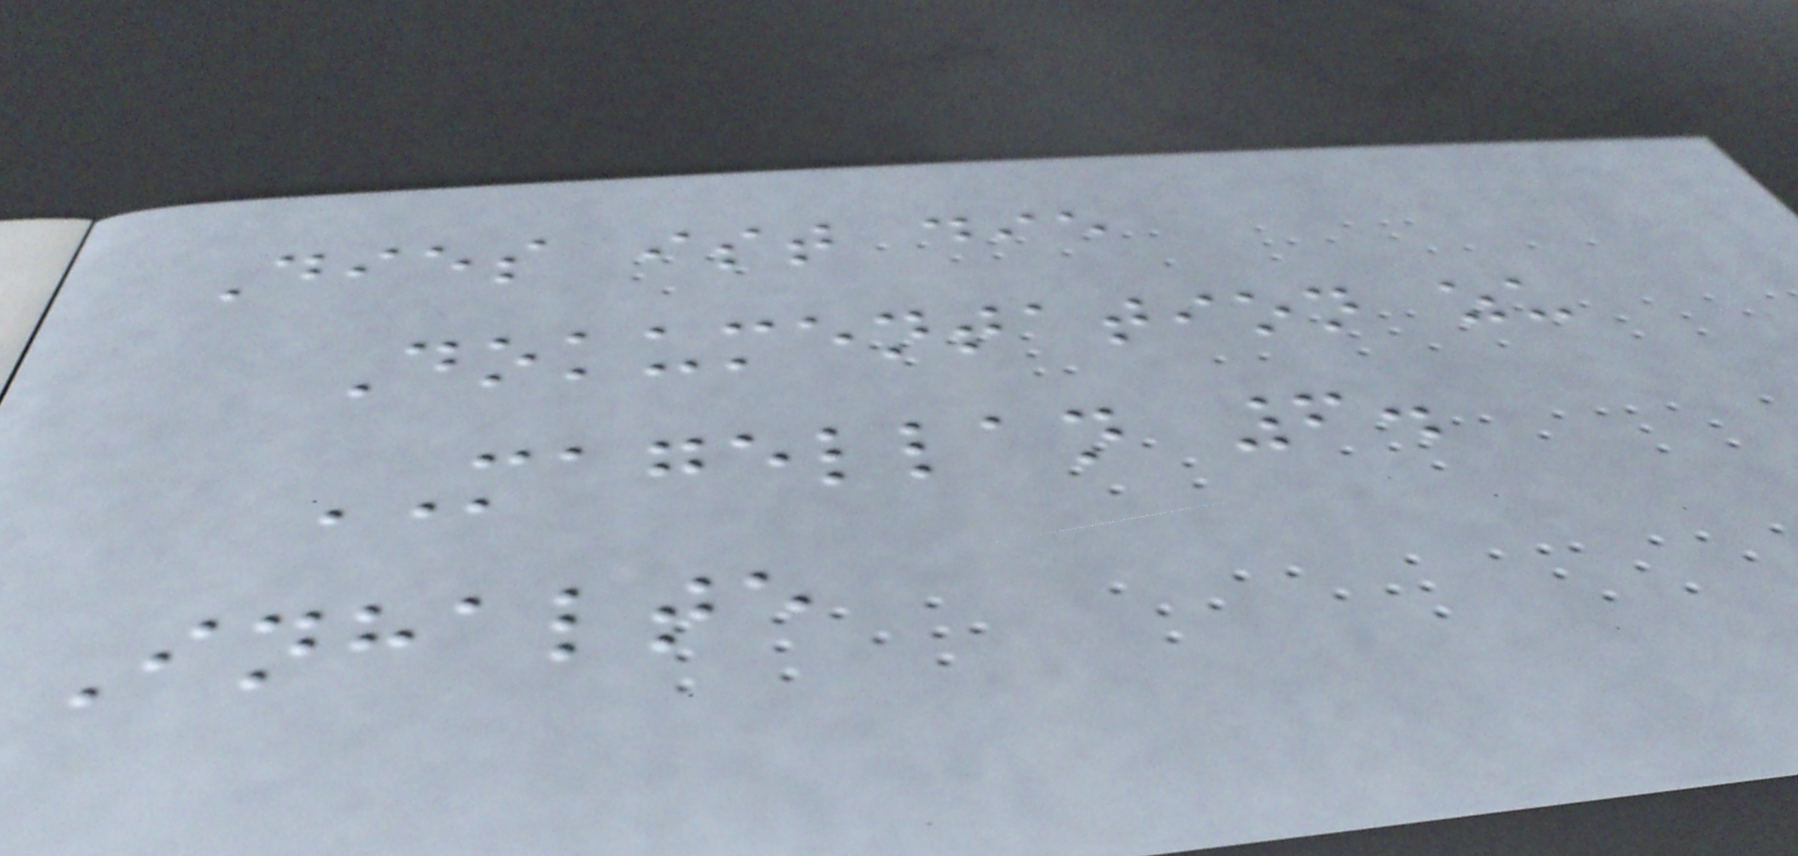Dies ist die
Dokumentation zu
MAGELLAN 6.
Inhalte
